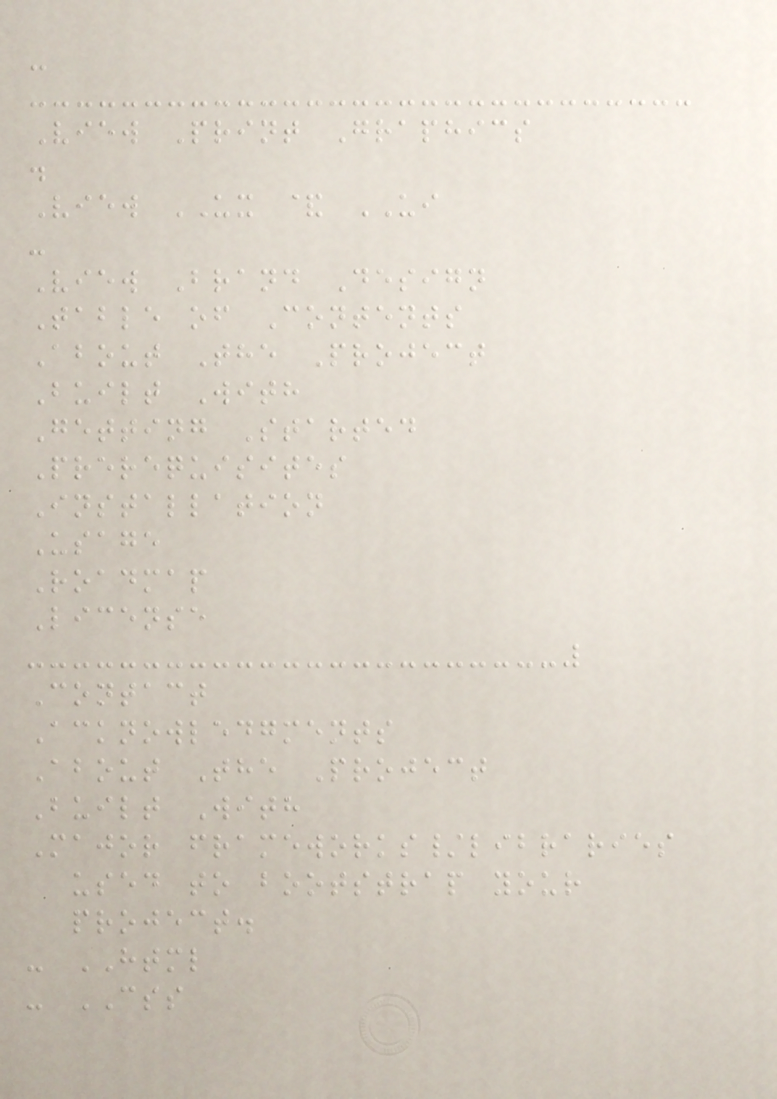-
View Print Graphics
.
View UX & UI
-
View Brand Design
Table of Contents
About The Project
Built With
Getting Started
Prerequisites
Installation
Usage
Roadmap
License
Contact
Acknowledgments
About The Project
Built With
Major frameworks/libraries
used to bootstrap your
project.
- HTML
- CSS
